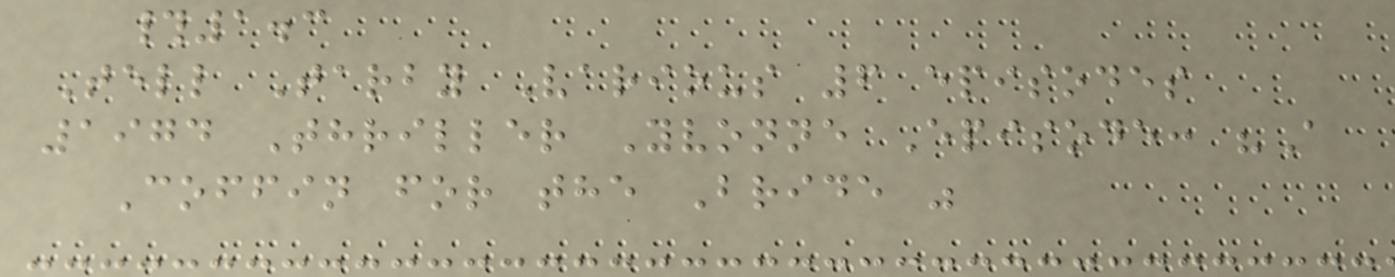#1.3
Tell Tarby Various 6 episodes
1974 Thriller Yvonne Episode: "A
Coffin for the Bride "
